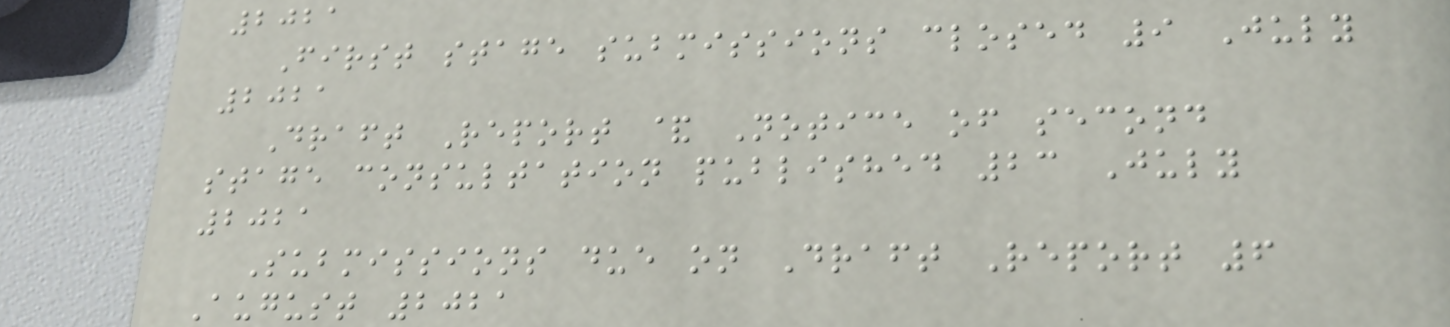2021
First stage submissions closed 9 July
2021
Draft Report & Notice of second
stage consultation published 23 July
2021
Submissions due on Draft Report 6
August 2021
